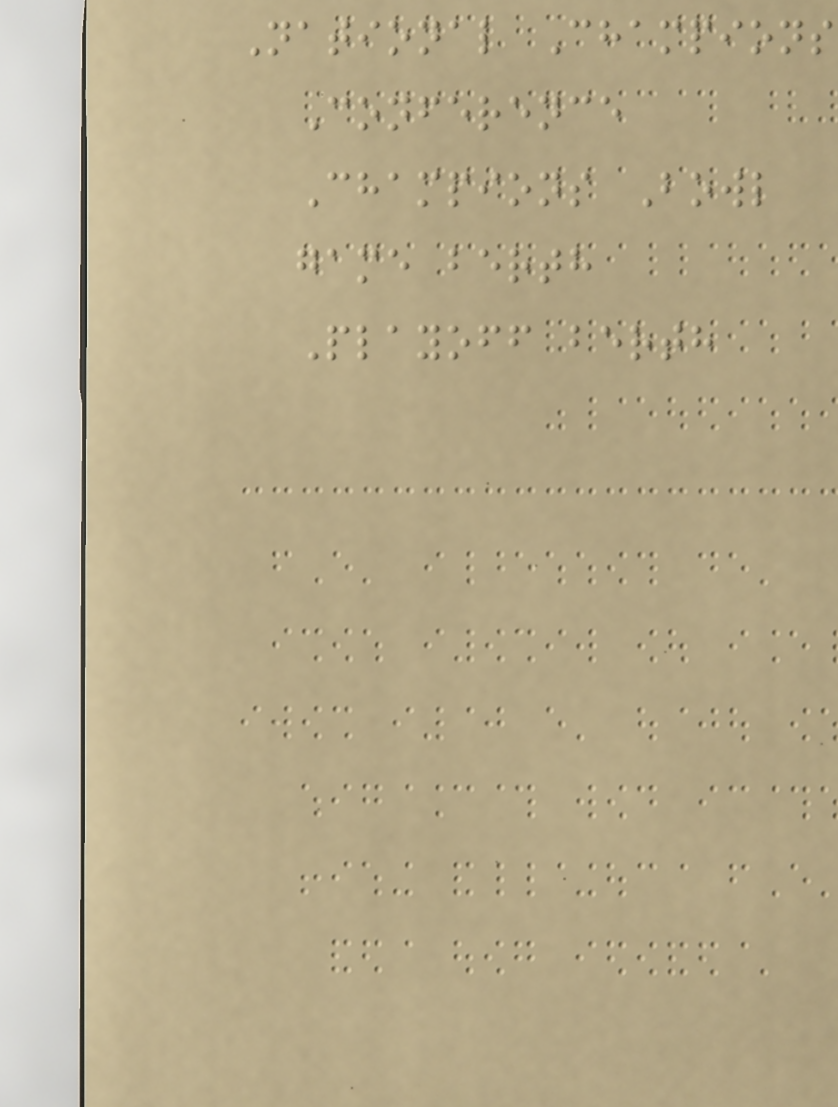National Champions
Conference
Champions Bowl
game berth
Playoff berth
